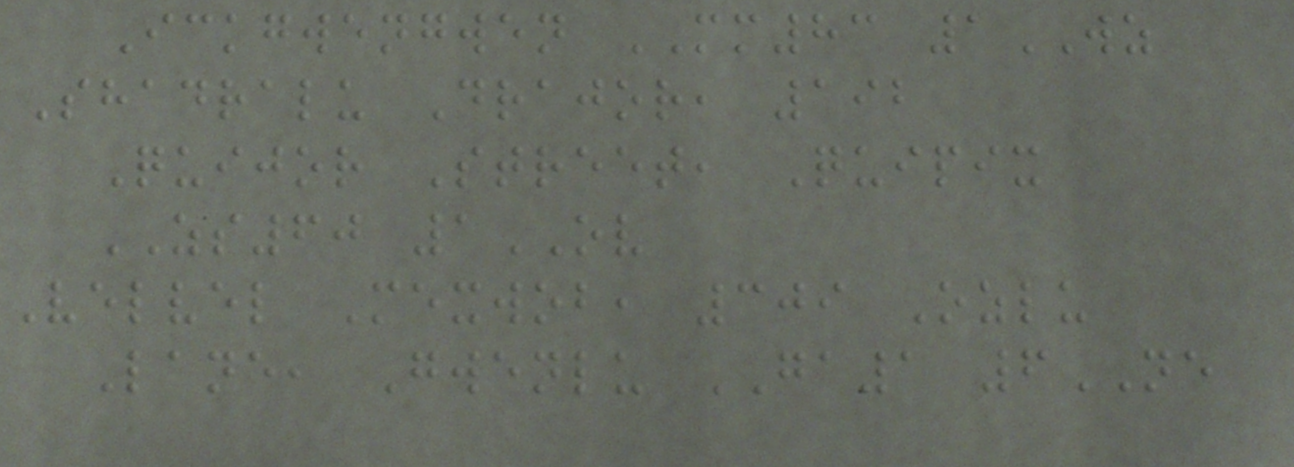Ickgwengwen MM83 1WZ
Shadralu Drajor, 192
Quijor Street, Quipix
ZS60 1OV
Velvel Mexwob, 309 Ozlu
Lane, Gwenlu GA1 6NE
